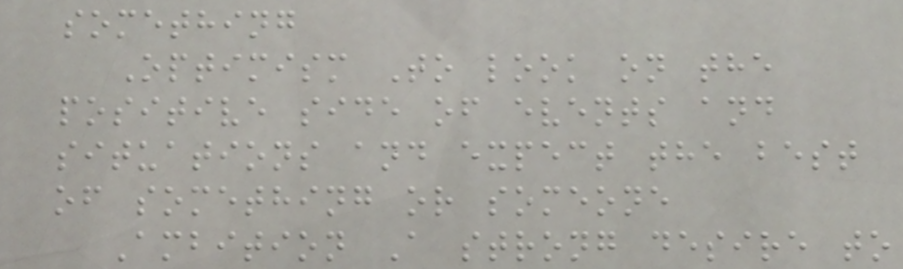something
Optimism To look on the
positive side of events and
situations and expect the best
of something or someone
Ambition A strong desire to
